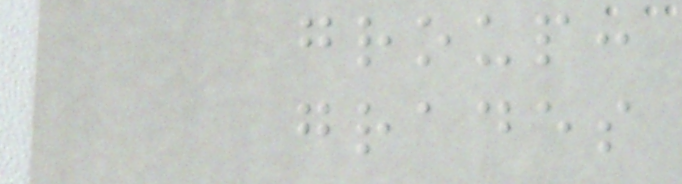group:
grades
